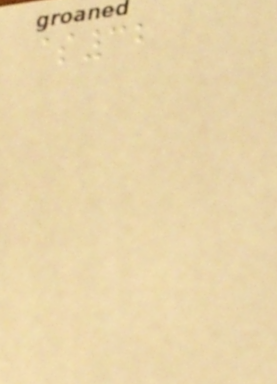$32
